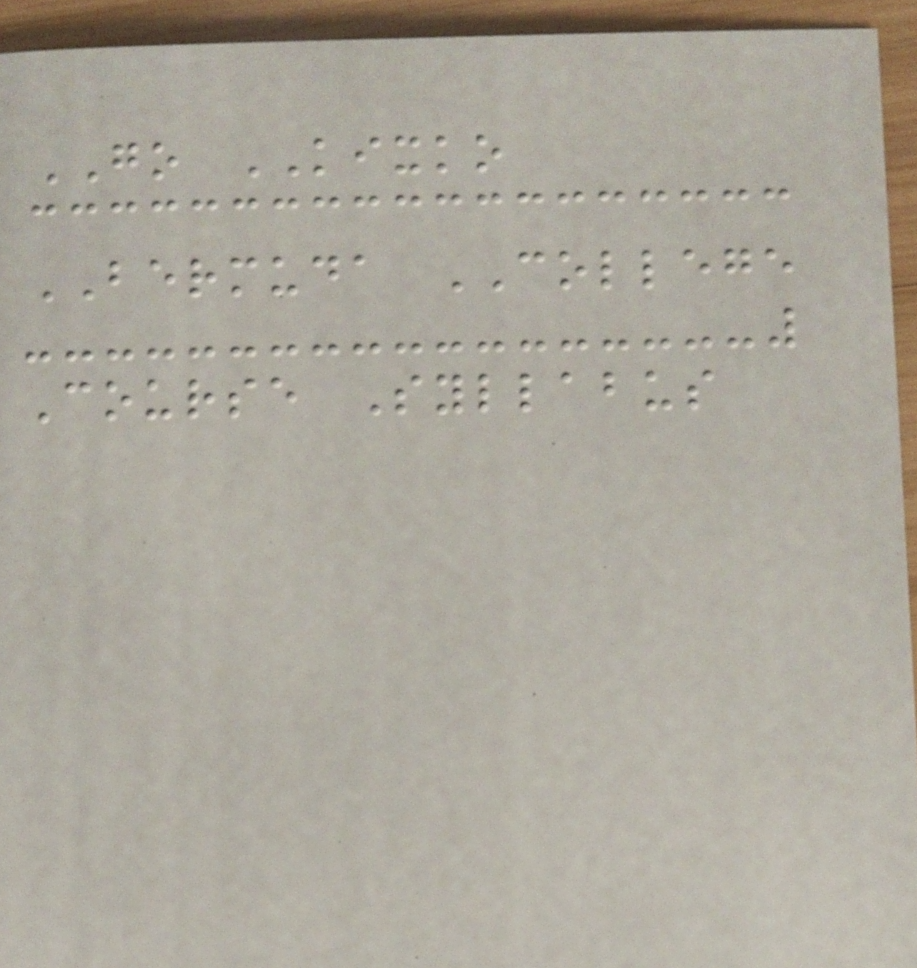GO KIXKO
BERMUDA COLLEGE
Course Syllabus
